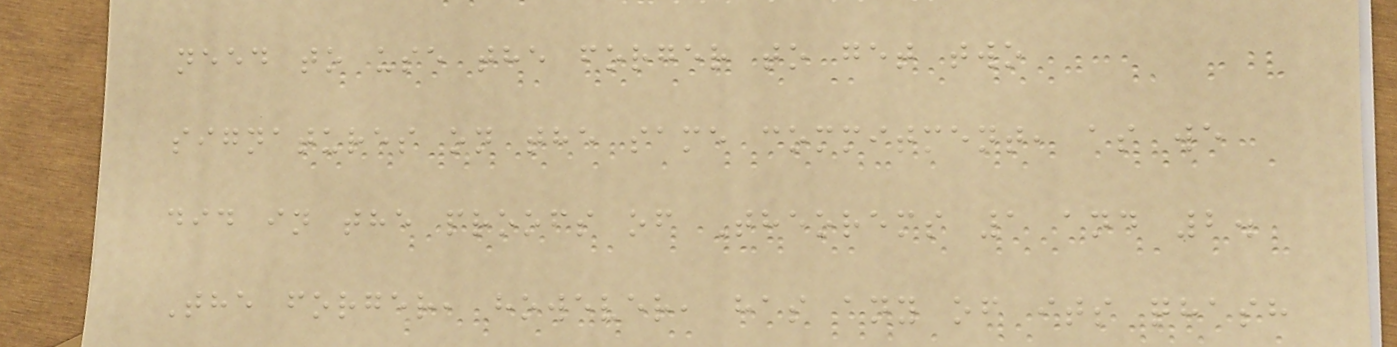need to use the forger to get two
signatures on the same commitment, as we
did in the proofs of Theorems 1 and 2.
The forger, however, has any of its qhash
